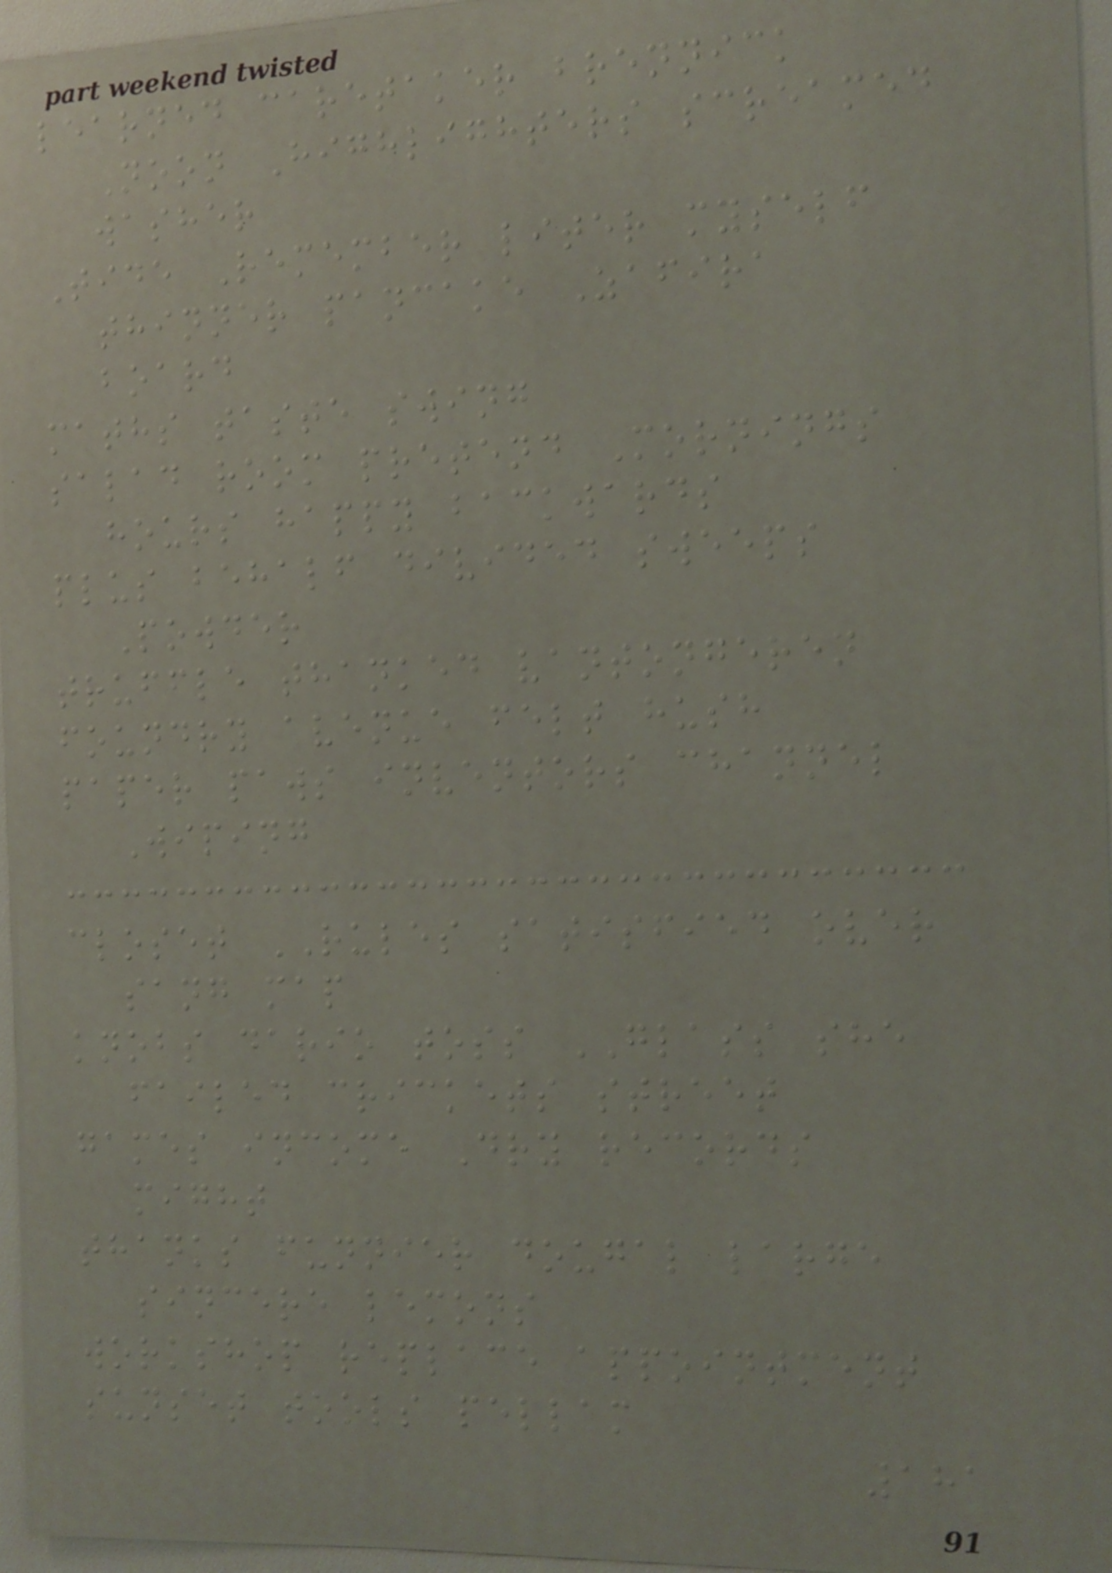learned caretaker brennick
Noon Highlighters screamed
washer
Tide Remember liter myself
thinner pancake Zafira
board
maths taste swing
salad room pretend Mornings
hours happy backwards
plus behalf divided sweeps
Powder
truffle thanked vantongeren
foundry avenue felt hush
paper paws inventors channel
Wiping
closet RULES satisfied over
sang map
knobs dario toss GLASS she
failed crickets street
games income Dry records
might
thanks funnier dougal large
sincere lemons
workshop replace appointment
sunset tools pellam
181
